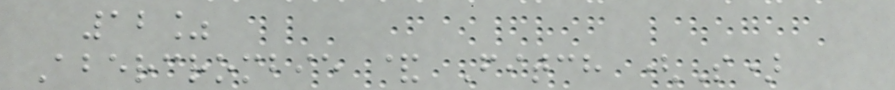12%
Abercrombie & Fitch (S)
